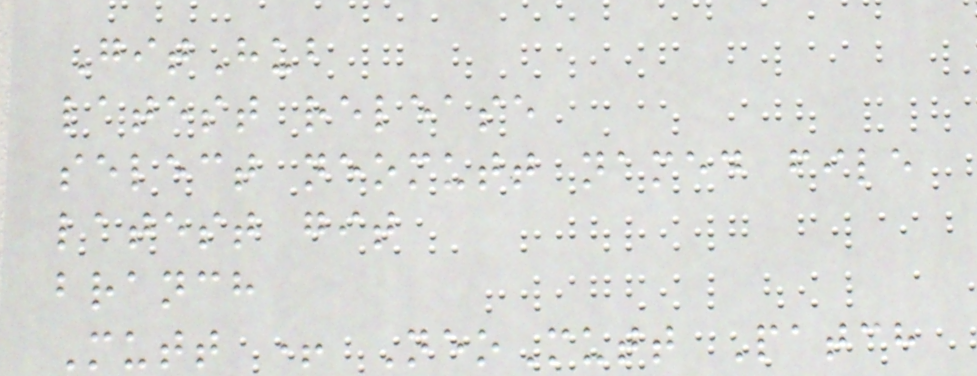GitHub
latest release
select neomutt named file
latest git
branch
Mutt + NeoMutt Patch
